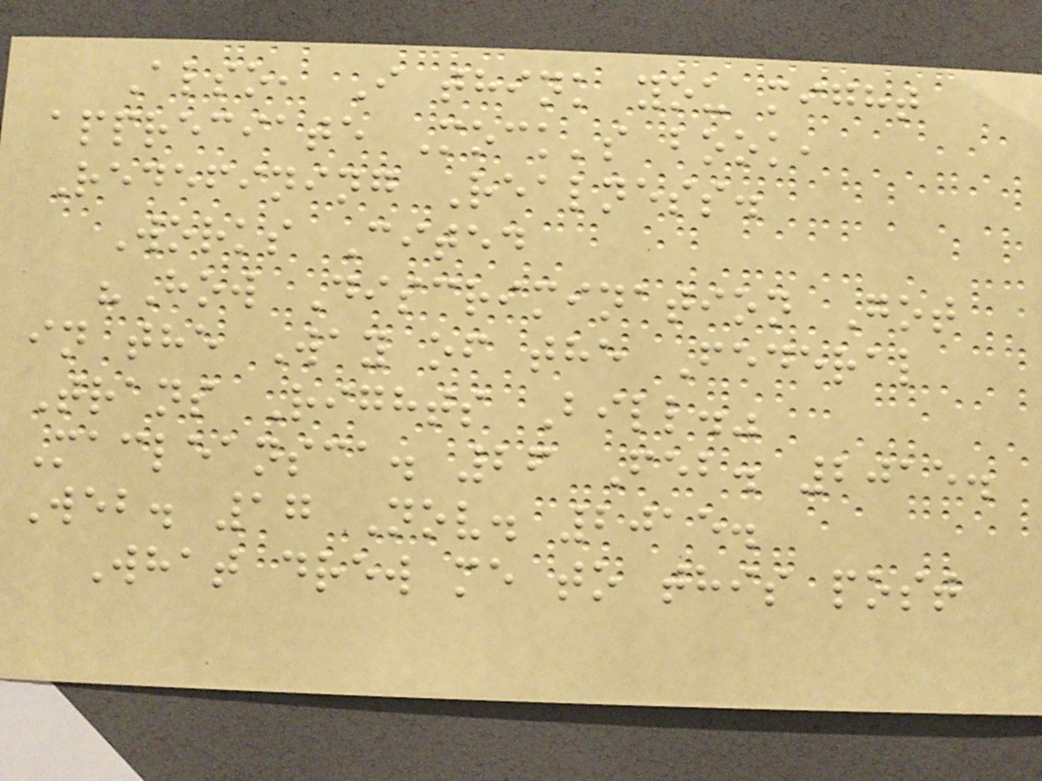Also, I think you might
appreciate Mock's book,
Redefining Realness.
Works Cited
"How Discrimination Got
in the Way of the Federal
Trans Rights Bill."
Macleansca. 26 Feb. 2015.
Web. 17 Nov. 2015.
What drew me to this post
